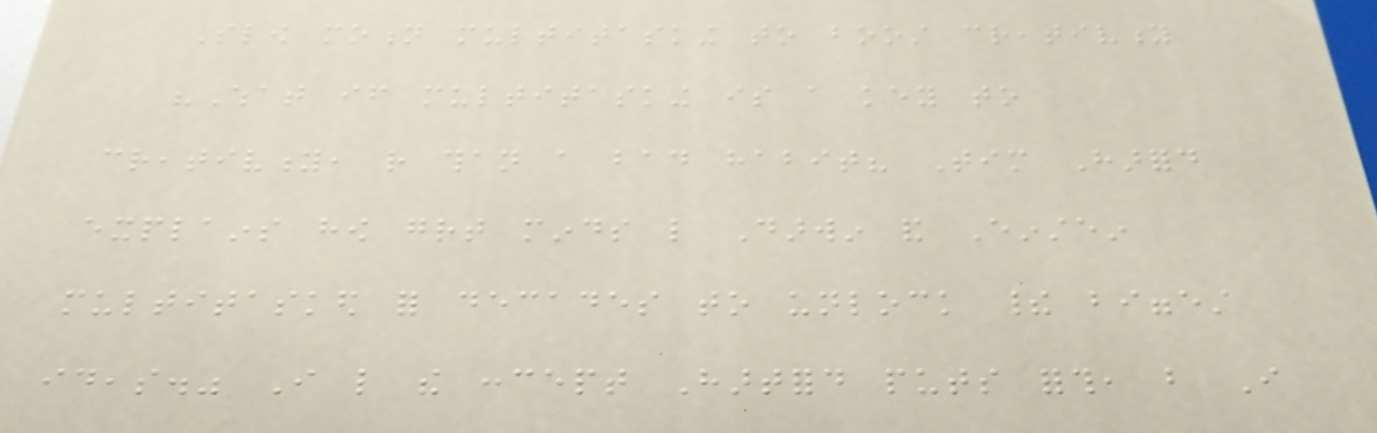Slow motion multitasking to boost creativity
"What if multitasking is a key to
creativity, rather than a bad habit? Tim Harford
explains how great minds like Darwin and Einstein
multitasked for decades to unlock their biggest
ideas." I like the concept Hartford puts forth, but I
